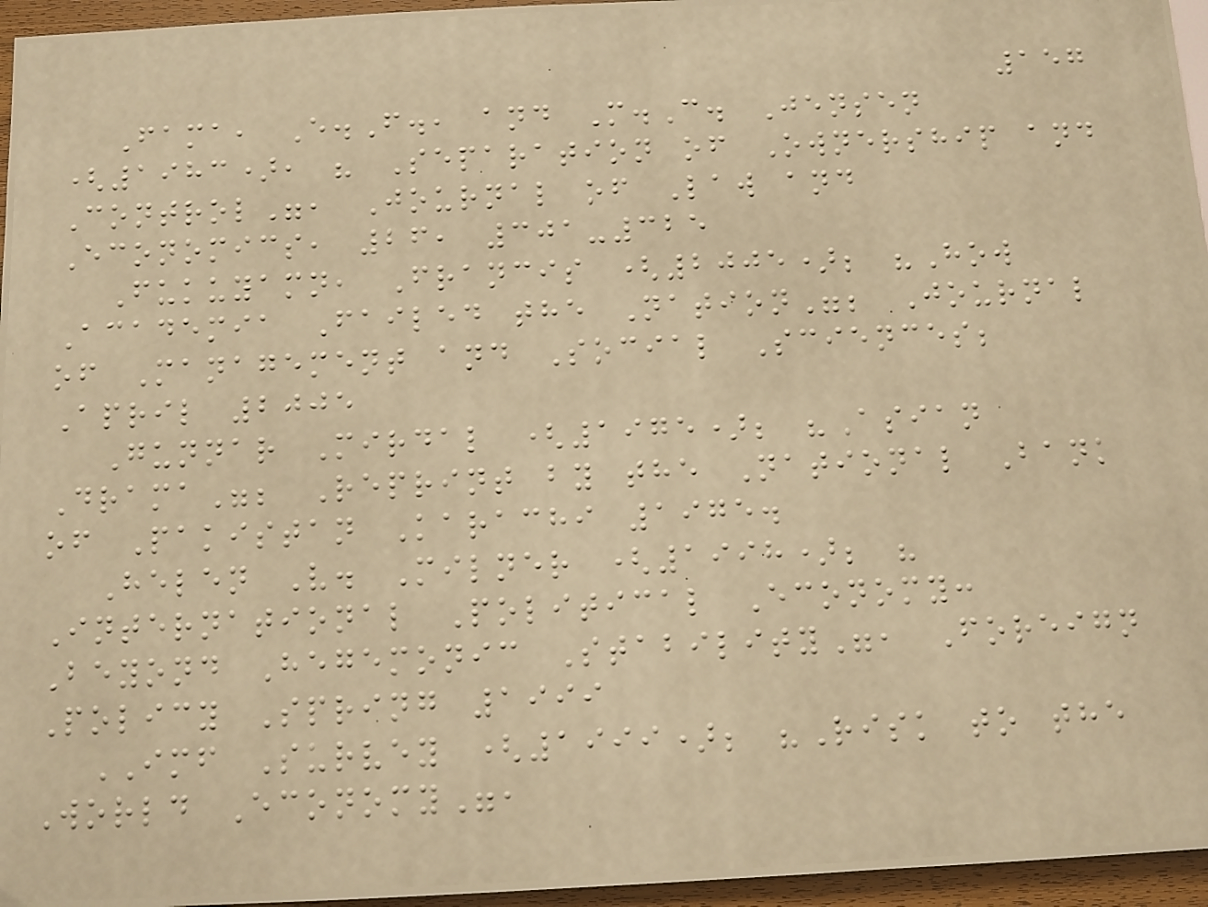157
Fama, E.F., and M.C. Jensen
(1983), " Separation of Ownership and
Control", Journal of Law and
Economics, 26, 301-325
Fukuyamn, Francis (2005); "How
Academia Failed the Nation"; Journal
of Management and Social Sciences;
April 2005
Gunnar Mirdal (1975); "Asian
Drama"; Reprint by the National Bank
of Pakistan Karachi 1975.
Helen V. Milner (1998); "
International Political Economy:
Beyond Hegemonic Stability", Foreign
Policy Spring 1999
IMF Survey (1999); "Risk to the
World Economy",
